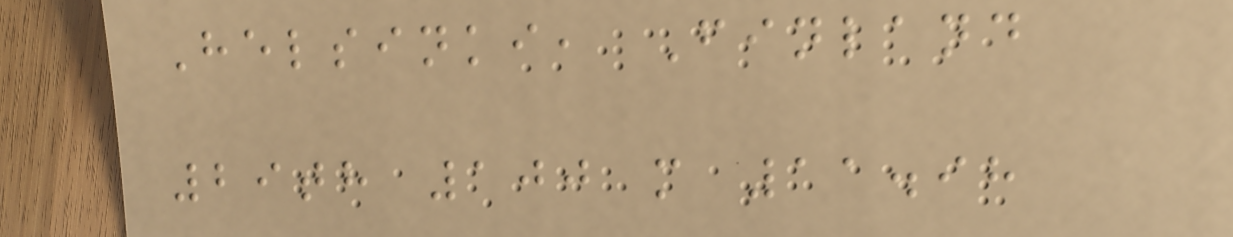Helsinki, Finland
29th 100 m 11.98
